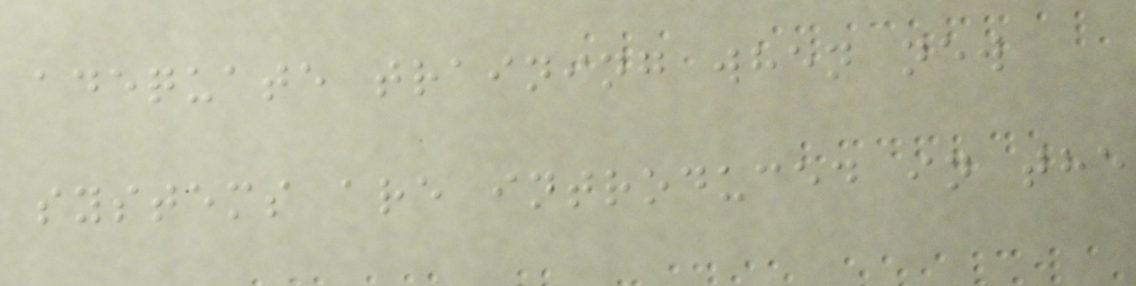adequate training when new
systems are introduced in the
